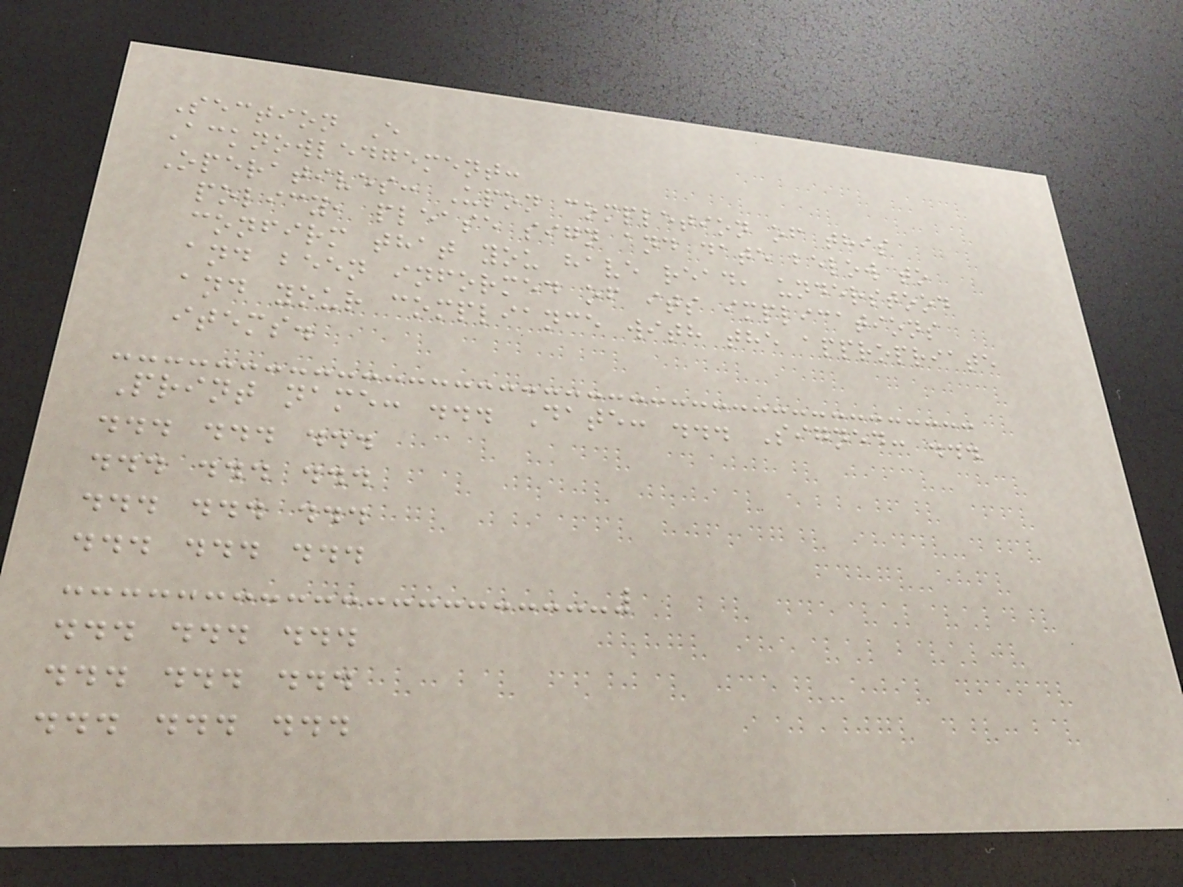Section E
Acknowledgement:
Operatives: Upon completion of this
policy, please sign and date below to
confirm that you have read, understood
and been informed of its implications
and your compliance with the appropriate
items.
Print name: ... Date: ... Signed: ...
... ... ...
... ... ...
... ... ...
... ... ...
... ... ...
... ... ...
... ... ...
